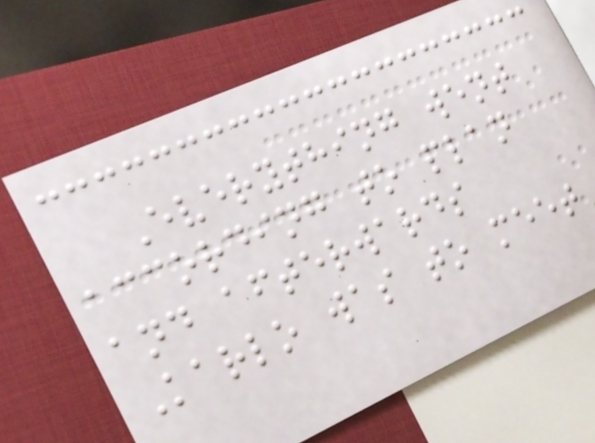Everything went
according to plan
and afterwards
Karlo was to meet
